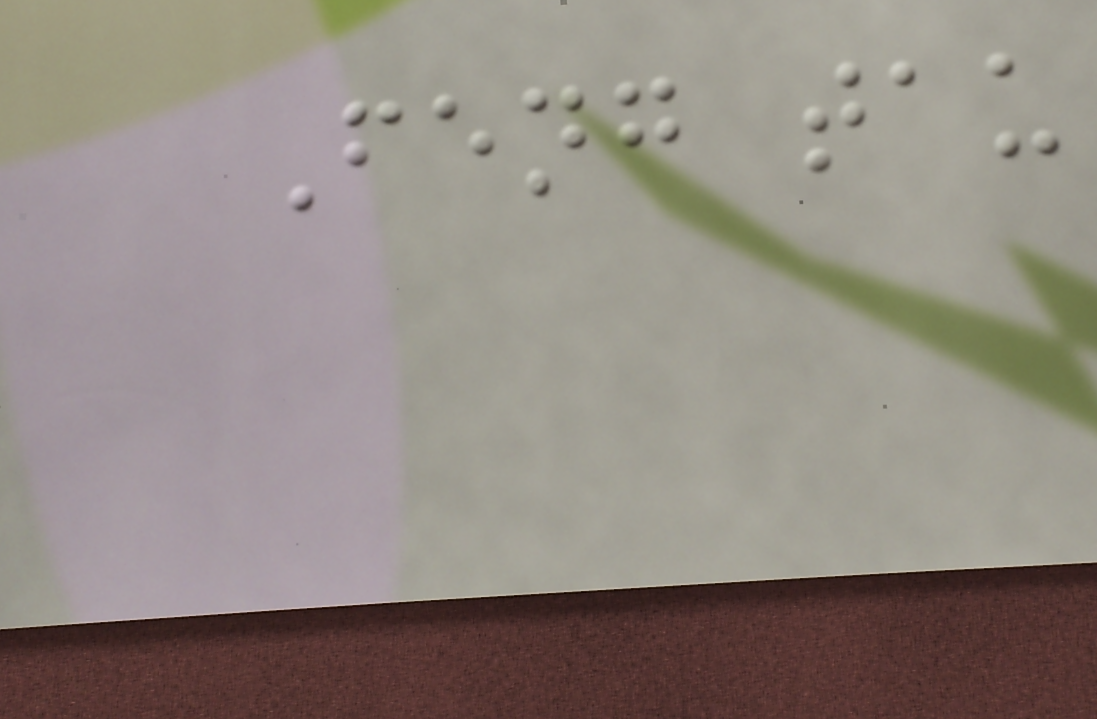Feng tau
